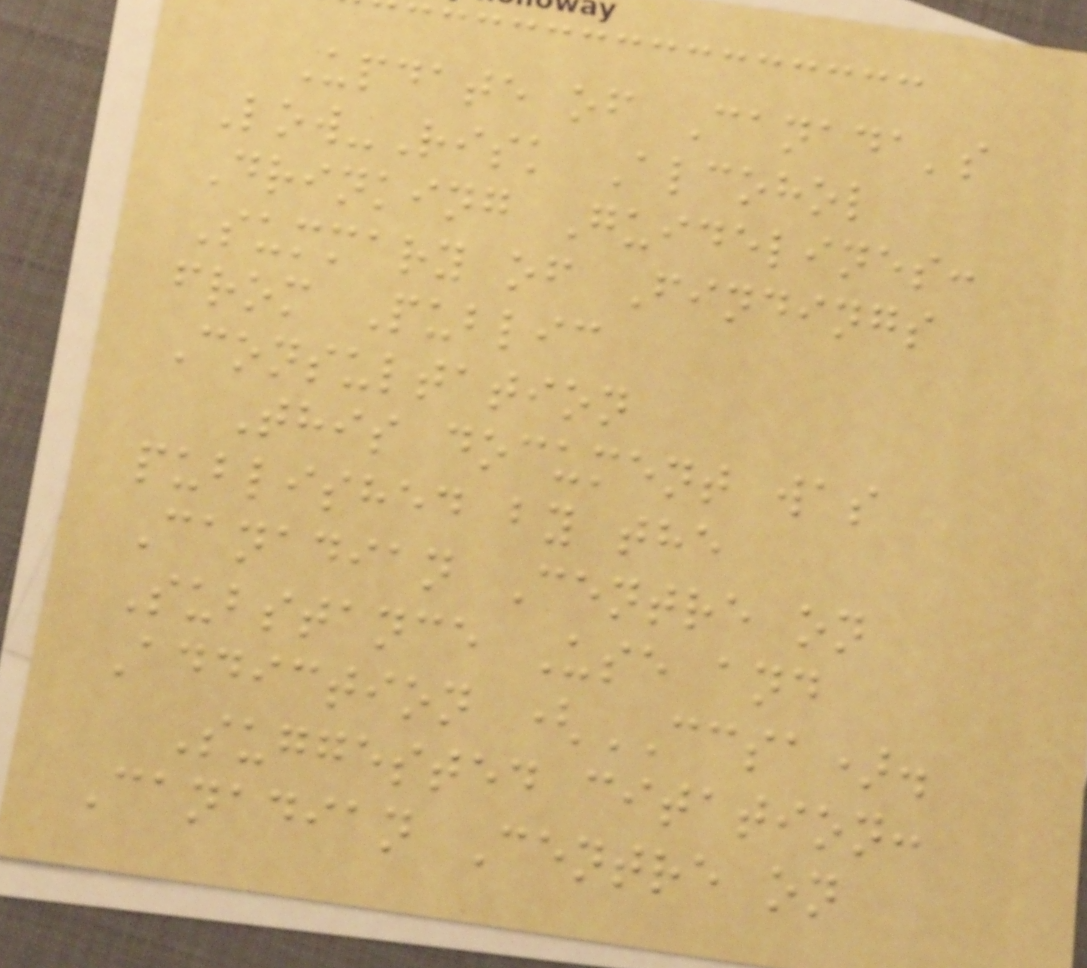Update of Canada's
Low-Risk Alcohol
Drinking Guidelines:
Summary of Findings
from Public
Consultation
This document was
published by the
Canadian Centre on
Substance Use and
Addiction (CCSA).
Suggested citation:
Canadian Centre on
